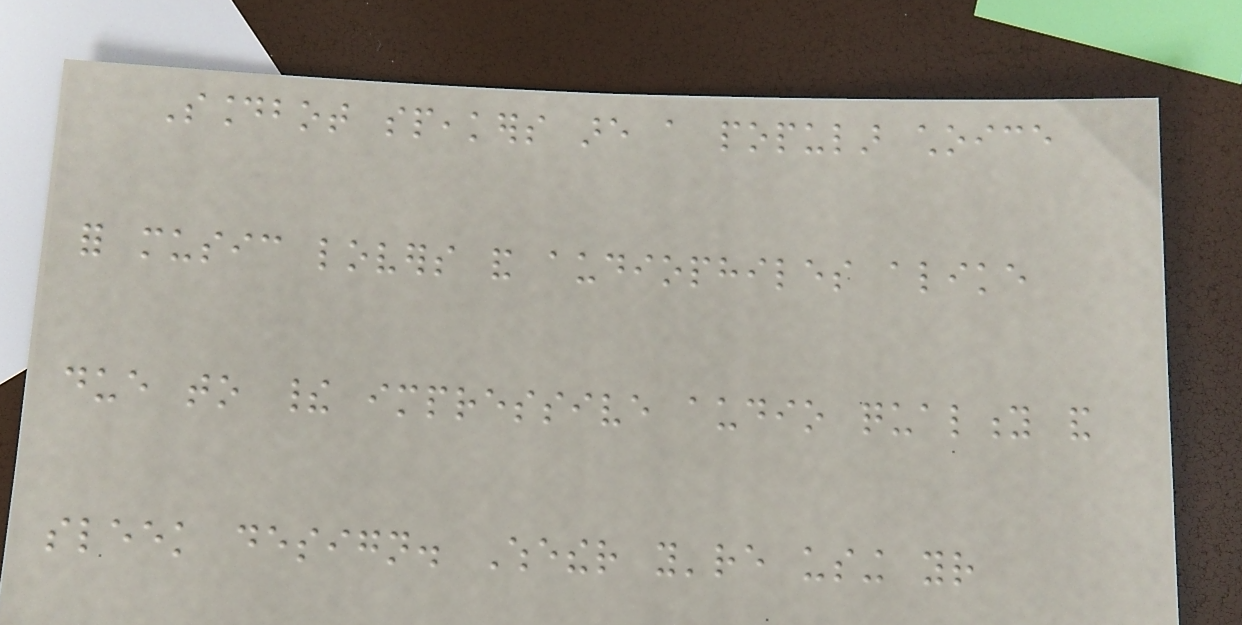Soundbot speakers are a popular choice
for music lovers and audiophiles alike
due to their impressive audio quality and
sleek design. Whether you're using your
